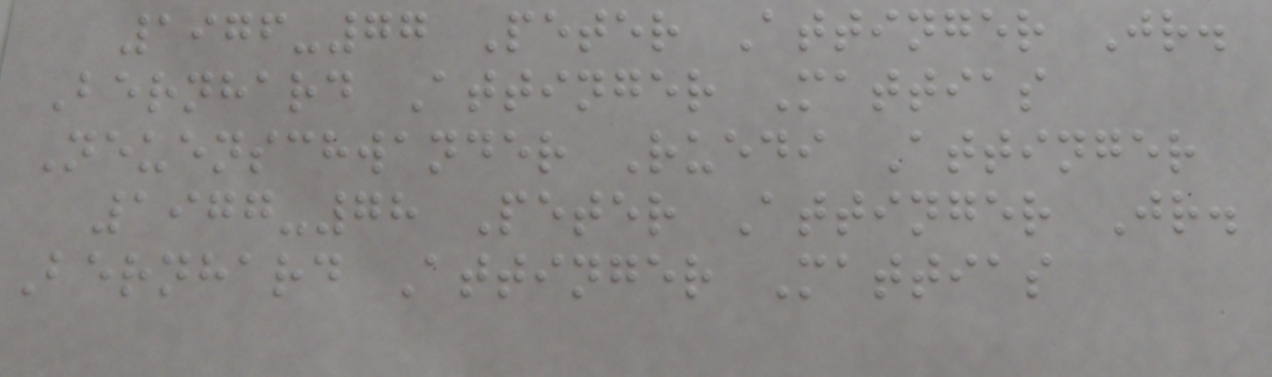1976-77 Peter Attinger Jr.
Bernhard Attinger Mattias
Neuenschwander Ruedi Attinger
1977-78 Peter Attinger Jr.
Bernhard Attinger Mattias
